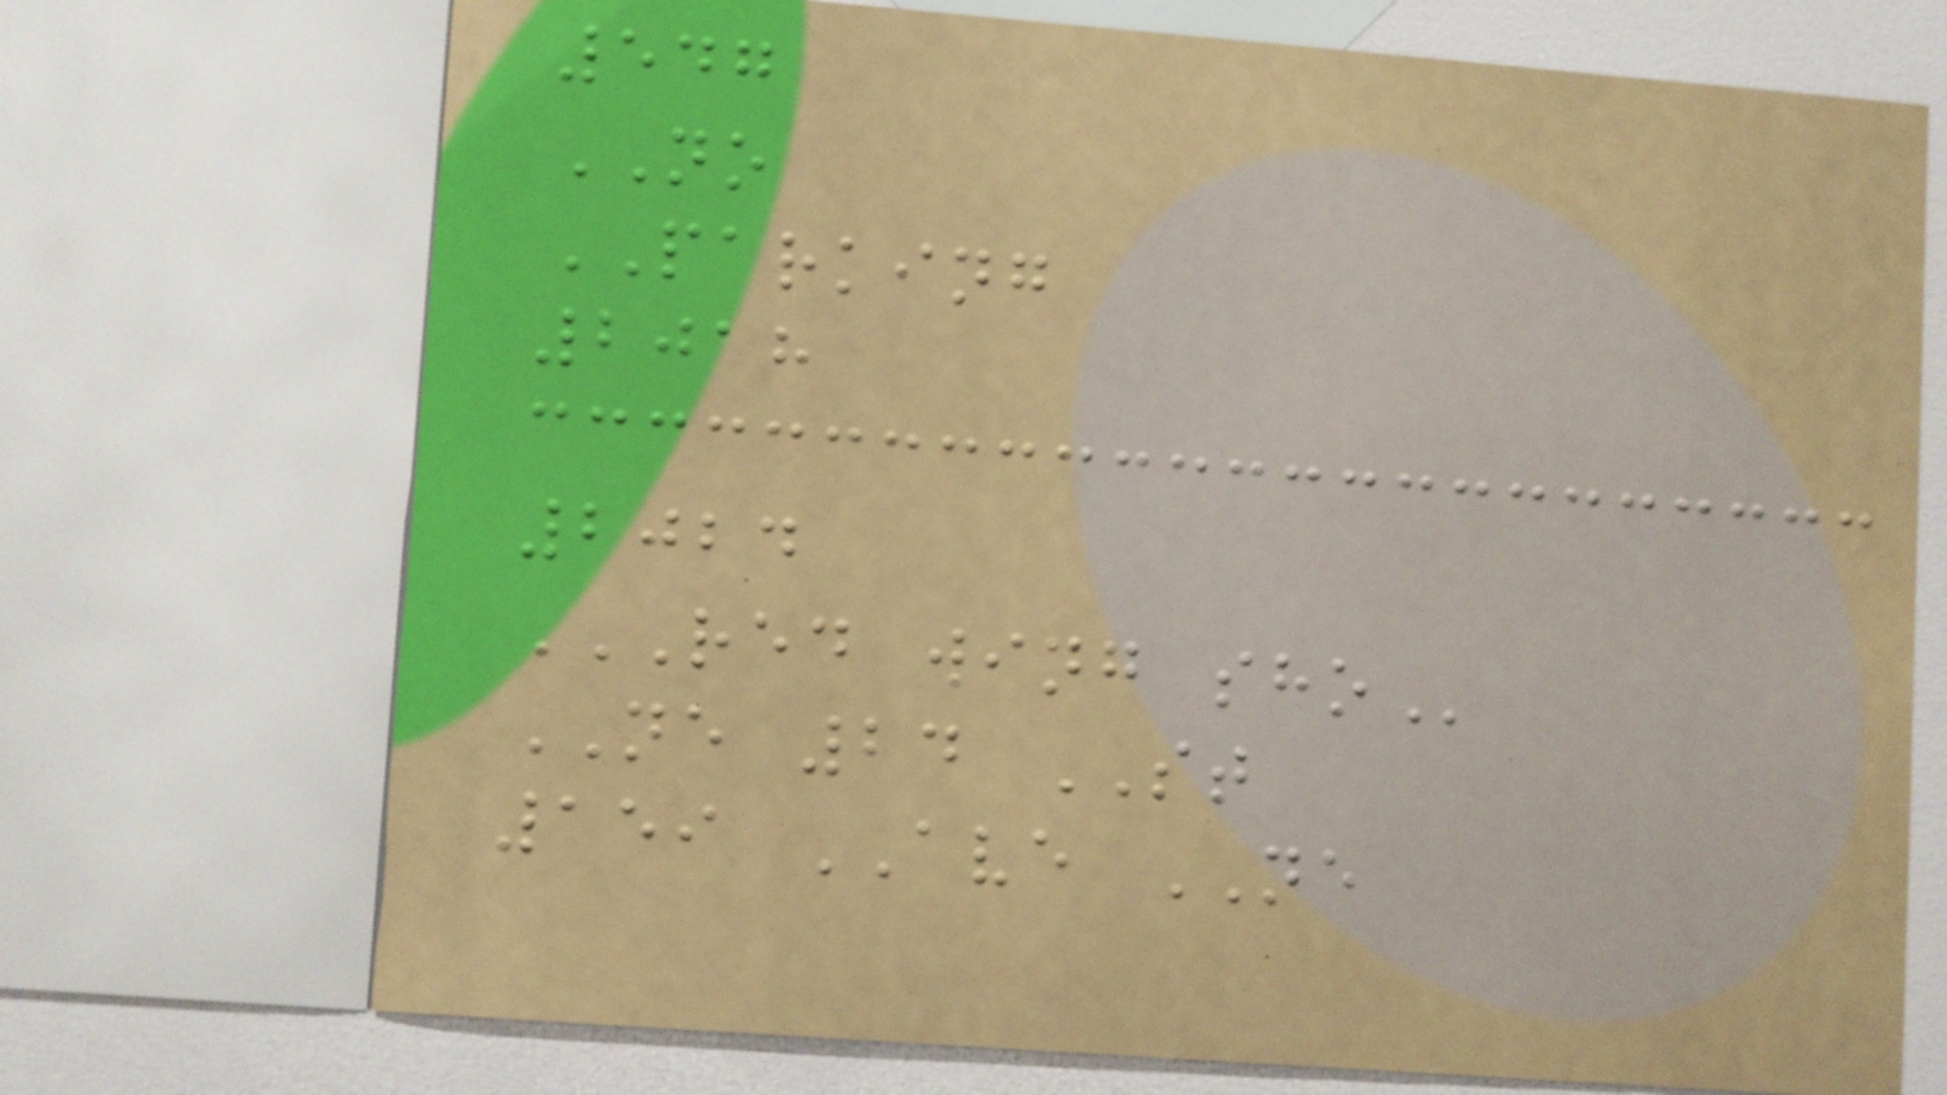547
NO
PARKING
2018
2024
RED WING SHO
NE 24 ST
159 AVE NE
